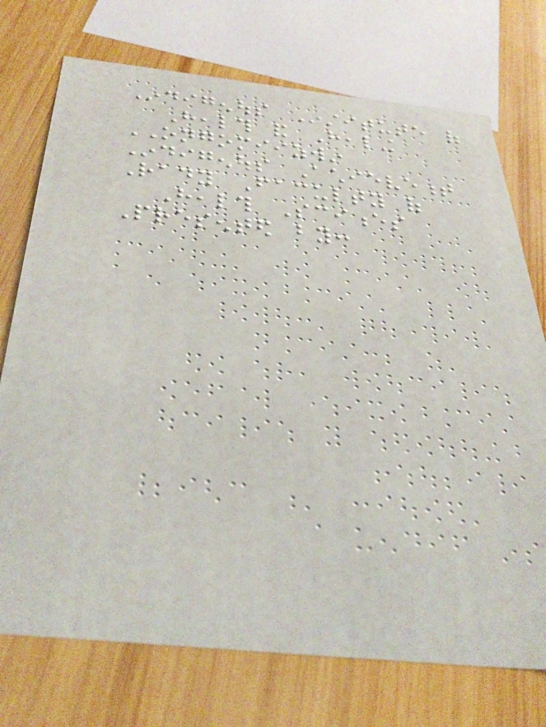Indigenous Institute of
Health and Healing
ONGOMIIZWIN
Indigenous Achievement
Rady Faculty of
Health Sciences
Presented by:
